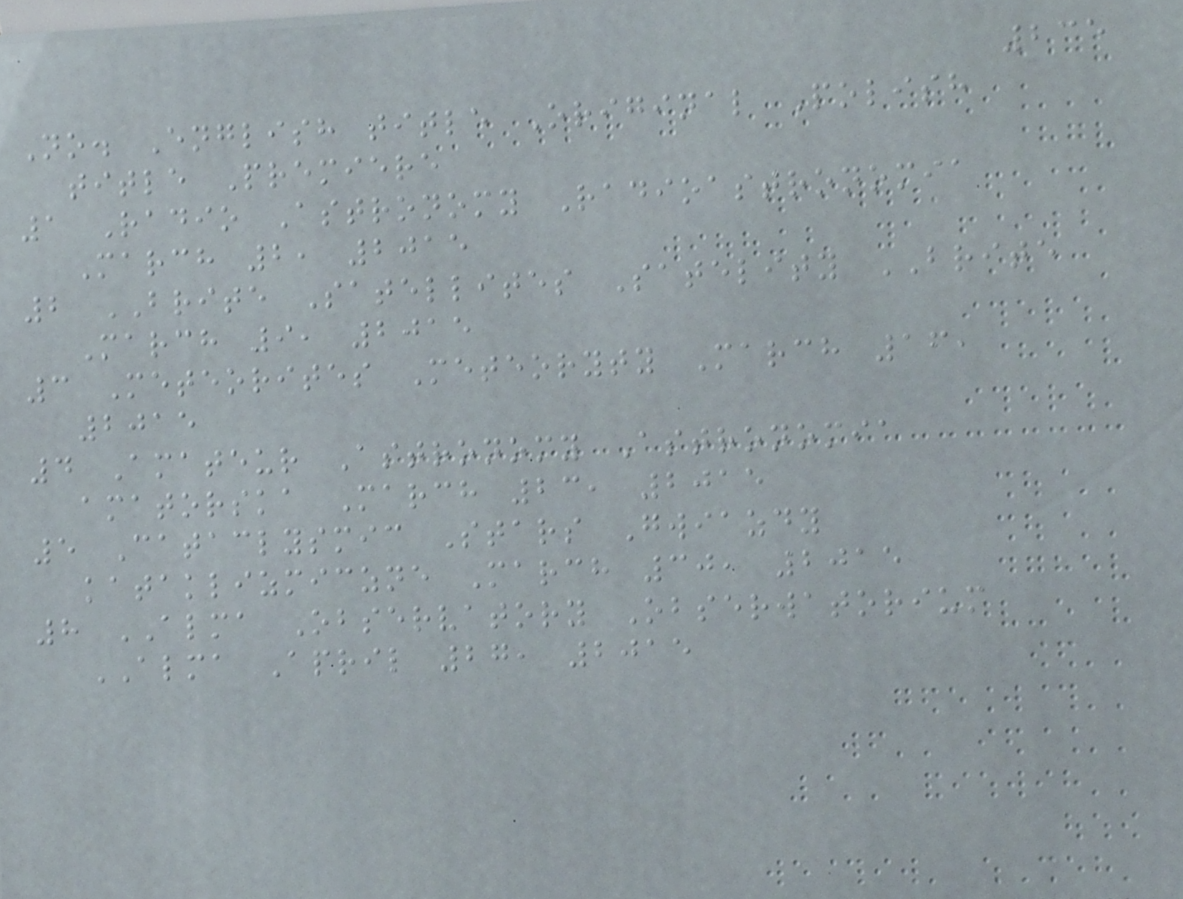235
No. English title Original Polish
title Premiere
1 Radio Astronomy Radioastronomia
March 2, 2015
2 BRITE Satellites Satelity BRITE
March 9, 2015
3 Meteorites Meteoryty March 16,
2015
4 Amateur Astronomy Astronomia
amatorska March 23, 2015
5 Cataclysmic Stars Gwiazdy
kataklizmiczne March 30, 2015
8 ALMA Observatory Obserwatorium
ALMA April 27, 2015
